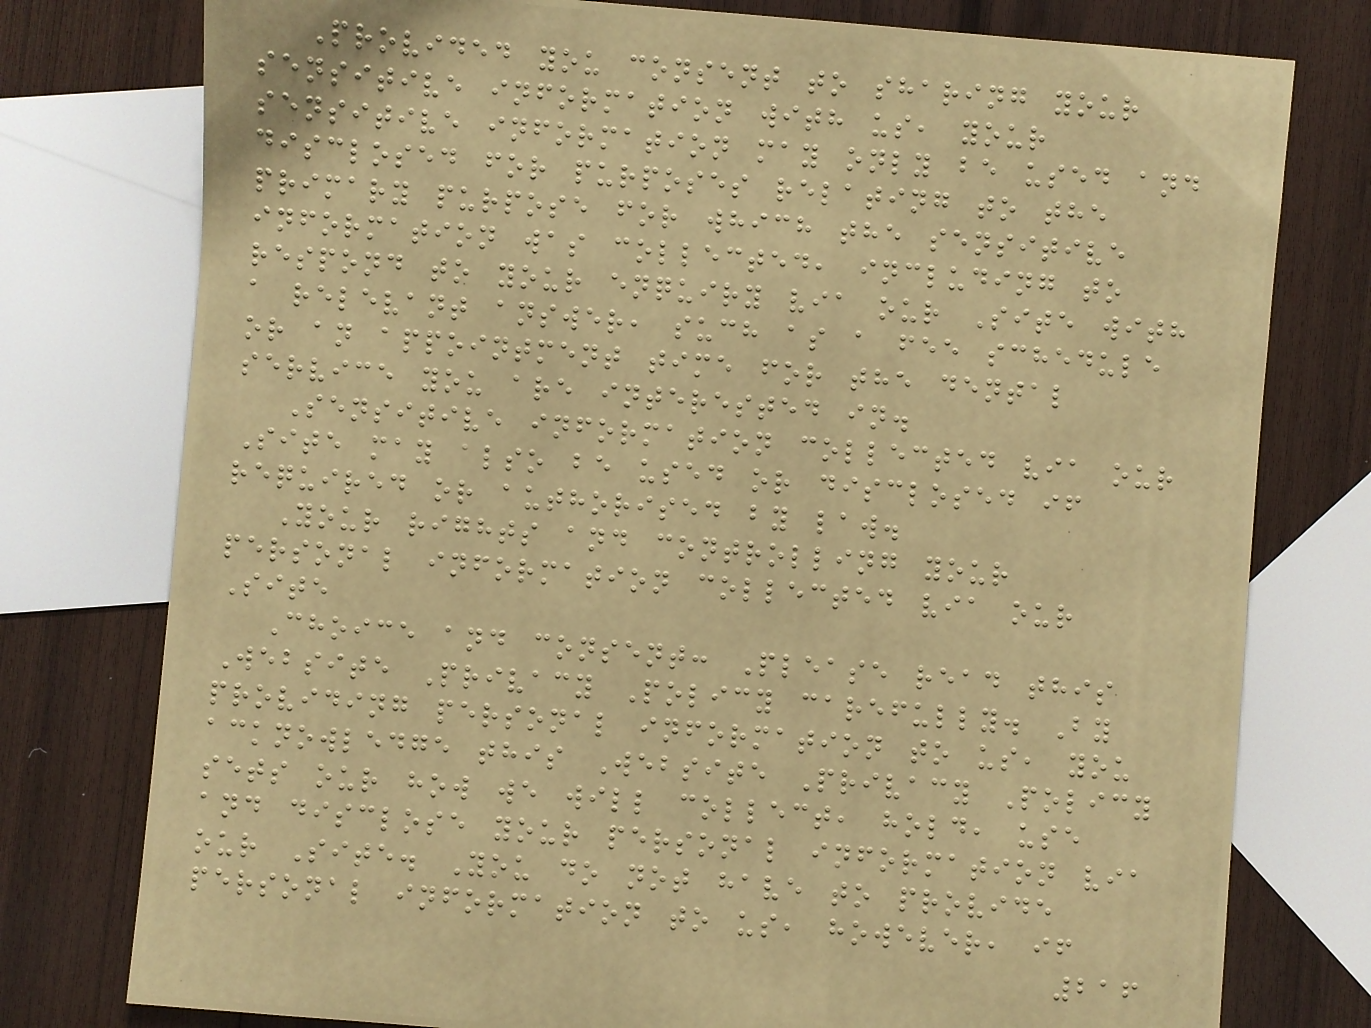Provided you consent to sharing your
sensitive information with us, your
sensitive information may only be used and
disclosed for purposes relating to the
primary purpose for which the sensitive
information was collected, including to
respond to your enquiry via our Site with
a relevant answer, such as a fee schedule
or an appointment time for the dental
service you are interested in.
Sensitive information collected via our
Site may also be used or disclosed if
required or authorised by law.
Your rights and controlling your
personal information collected via our
Site
Choice and consent: Please read this
Website Privacy Policy carefully. By
providing personal information to us, you
acknowledge this Website Privacy Policy
sets our how we will collect, hold, use
and disclose your personal information via
our Site. You do not have to provide
personal information to us, however, if
216
